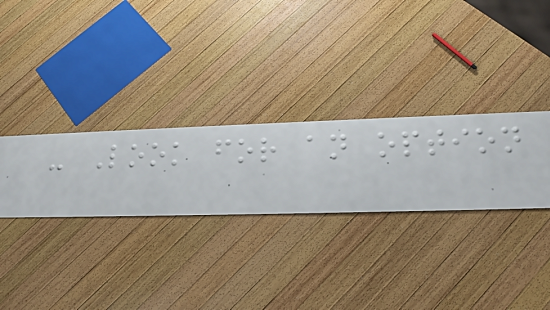- Look for an option
